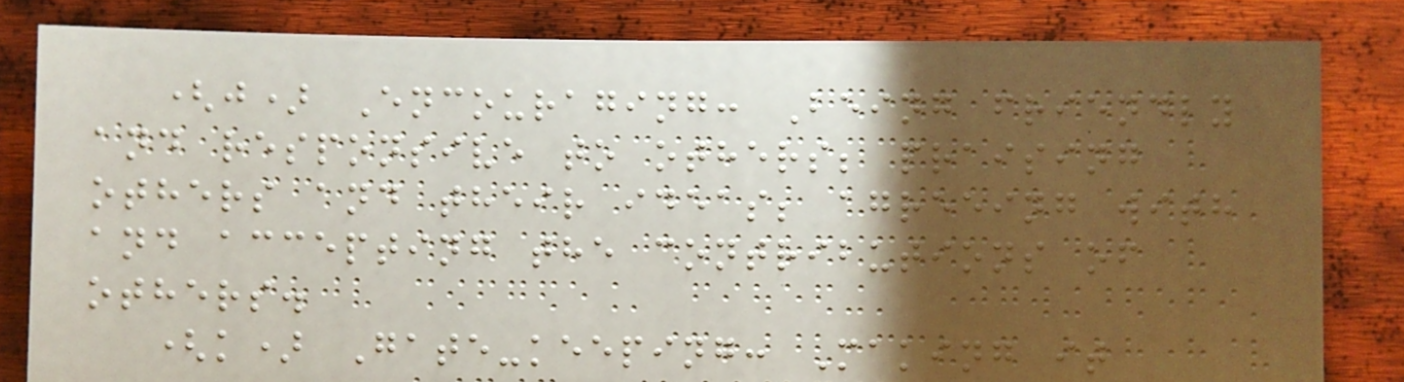(j) Encouraging: Being friendly
and responsive to others; praising
others and their ideas; agreeing with
and accepting the contributions of
others.
(k) Gate-keeping: Making it
